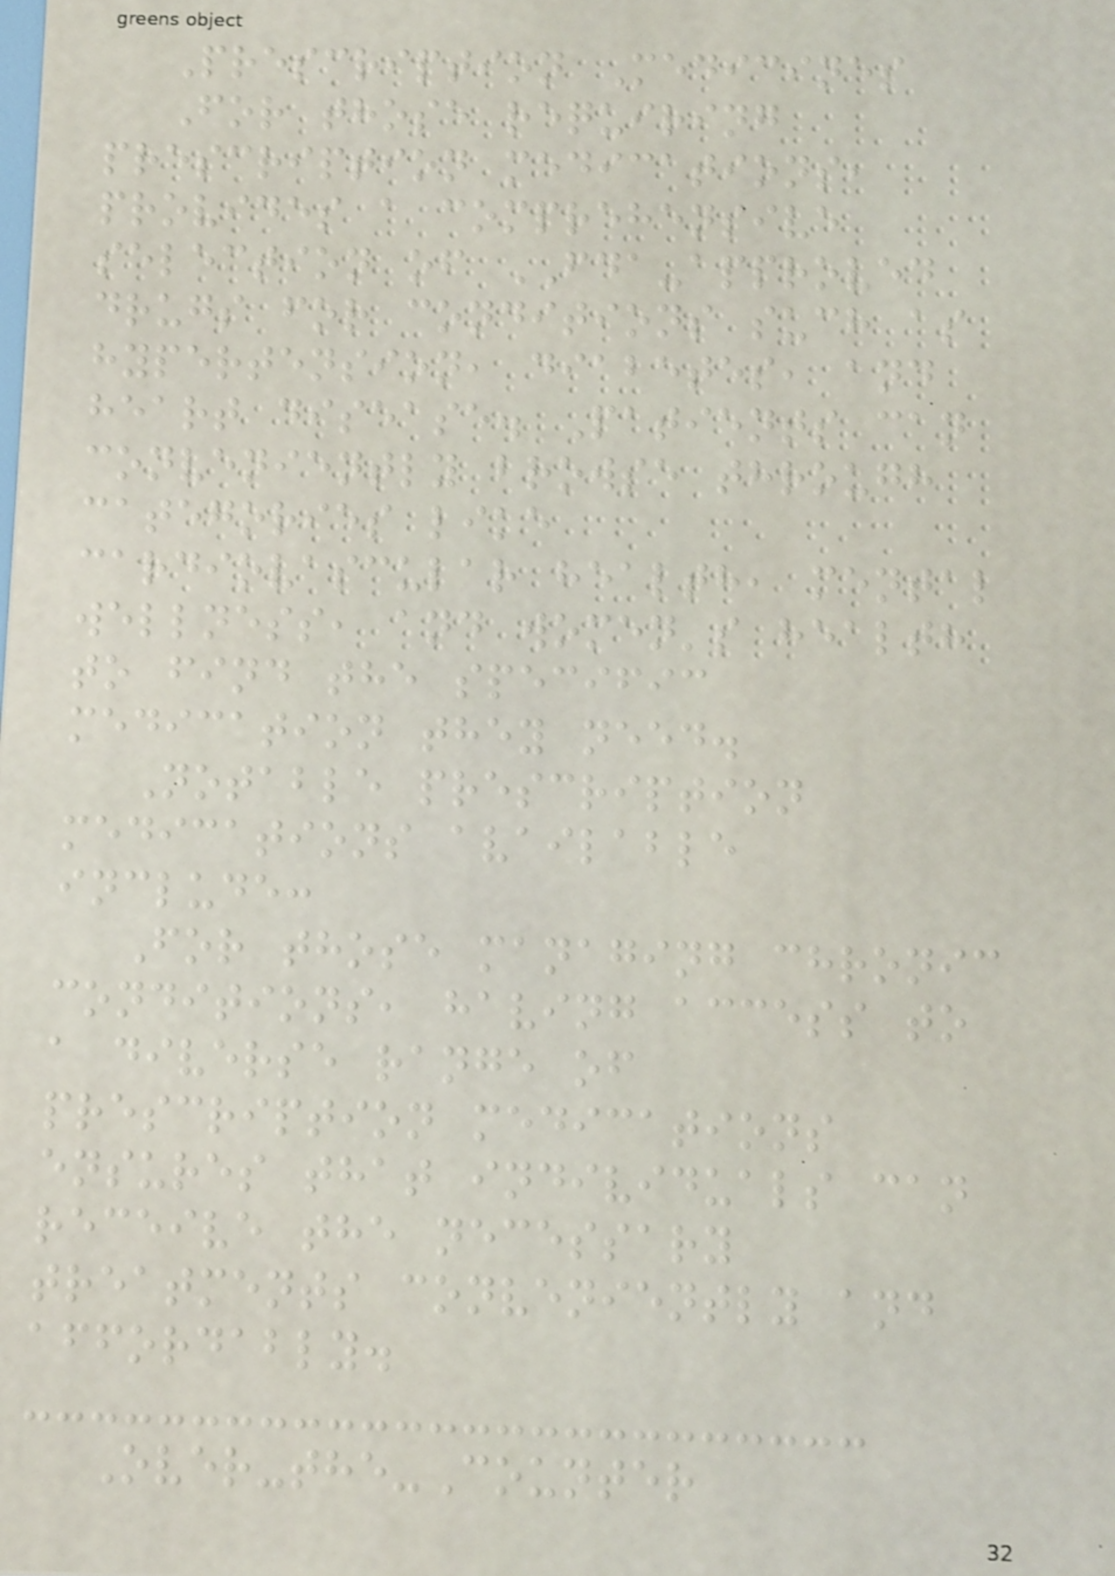Prescription Medicines
For those requiring
prescription medications,
provides a comprehensive
selection of FDA-approved
drugs for conditions such as
hypertension, diabetes, and
heart disease. Patients can
conveniently browse through
categories like
cardiovascular health, mental
wellness, and women's health
to find the specific
medication they need.
Notable prescription
medications available
include:
For those managing chronic
conditions, having access to
a diverse range of
prescription medications
ensures that individuals can
receive the necessary
treatments conveniently and
affordably.
Over-the-Counter
